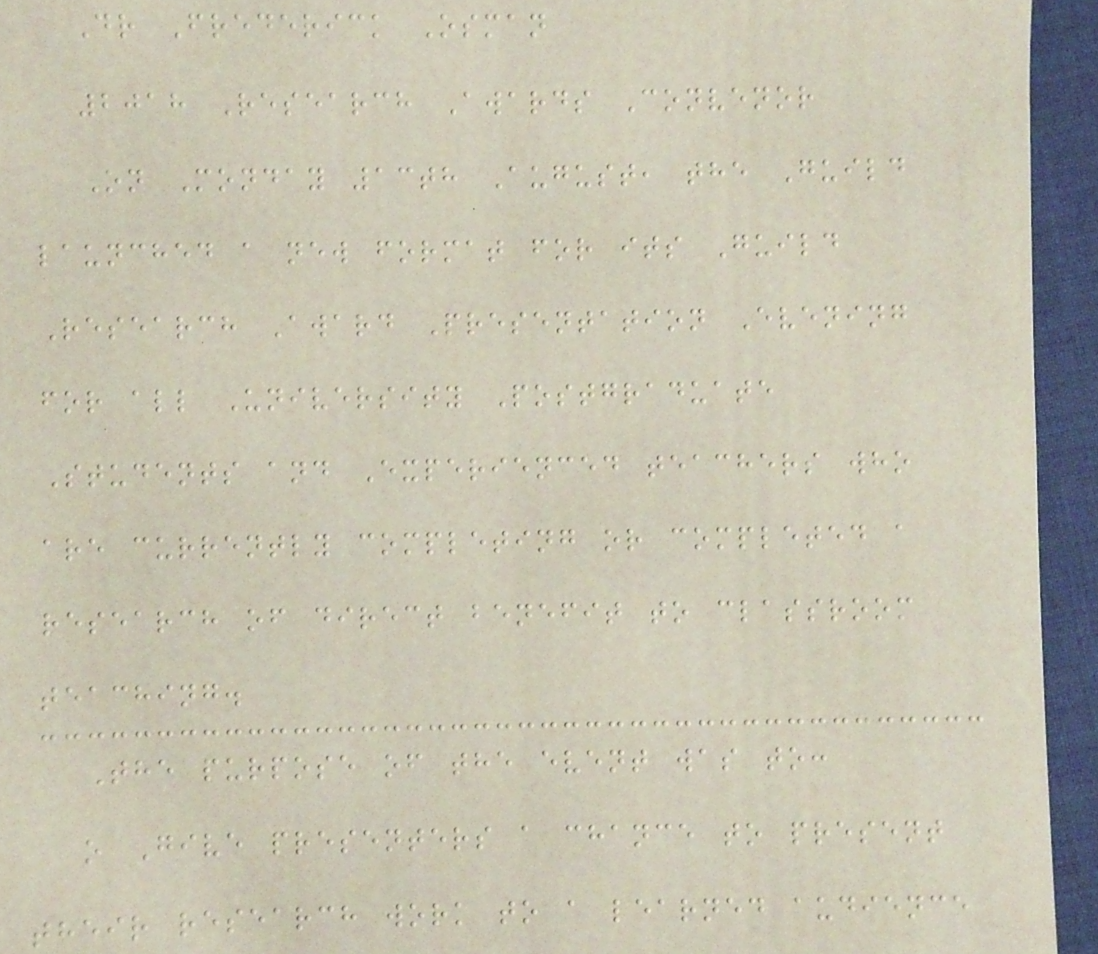Dr Frederick Osman
2018 Research Awards Convenor
On Monday 13th August, the Guild
launched a new format for its Guild
Research Award Presentation Evening
for all University Postgraduate
Students and Experienced teachers who
are currently completing or completed a
research of direct benefit to classroom
teaching.
The purpose of the event was to:
o Give presenters a chance to present
their research work to a learned audience
